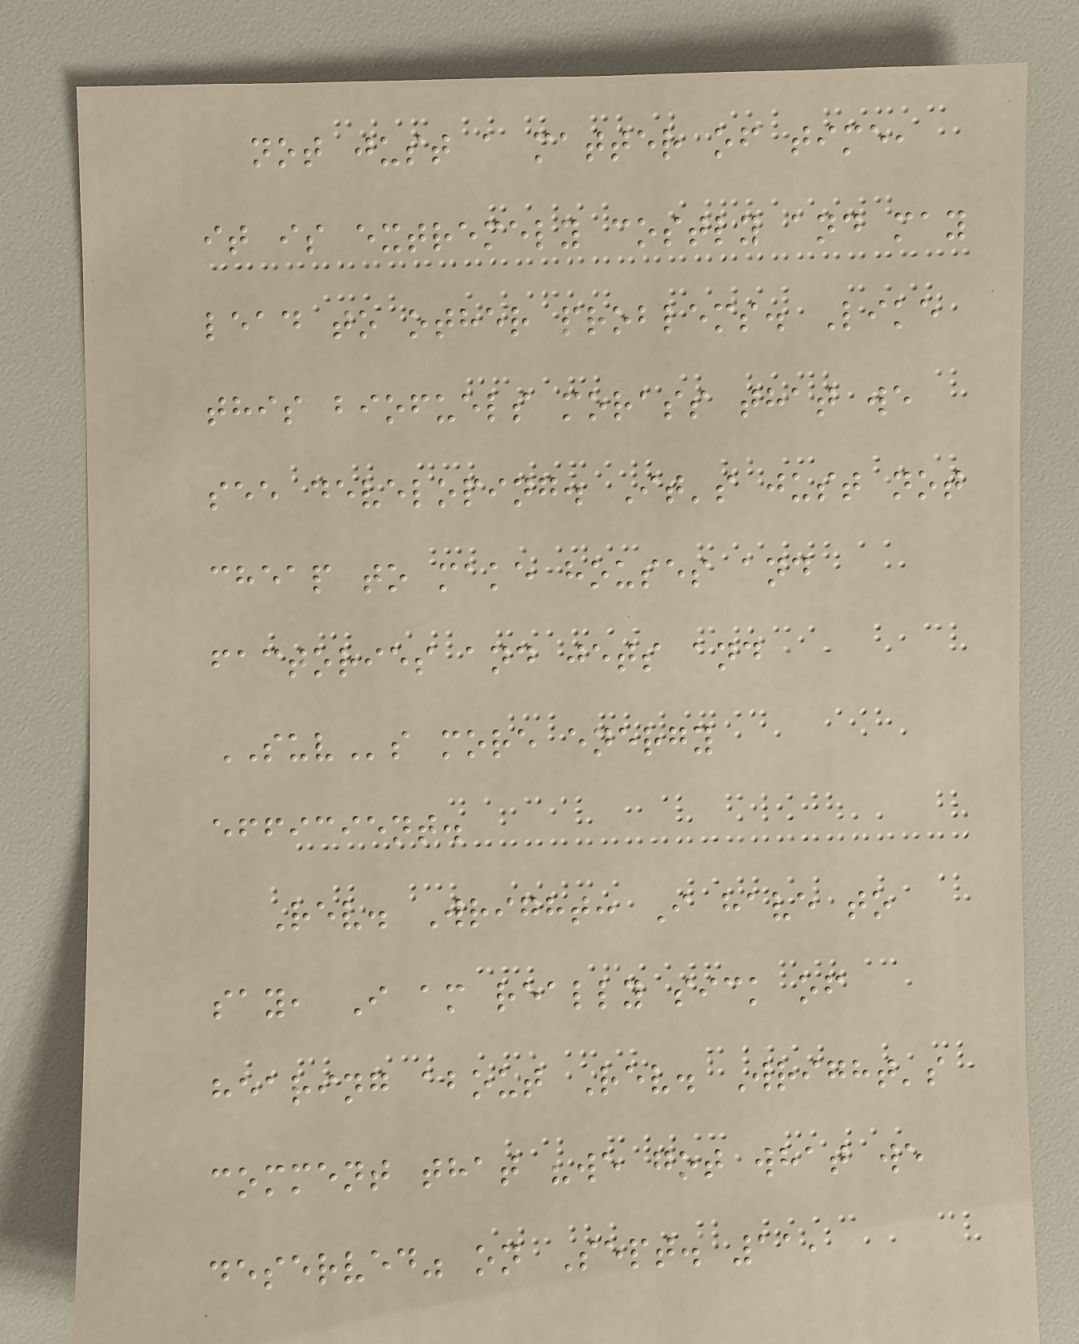not just a matter of time,
it is extremely costly and may
lead to other problems. Like
this biofuels morass that we
see developing. It's just not
cheap to make houses and
factories and jets and
SUVs more energy
efficient.
Rev. Wright: I have to
say, I am really sick of
hearing about Rev. Wright's
comment that "we got what we
deserved" on Sept. 11,
